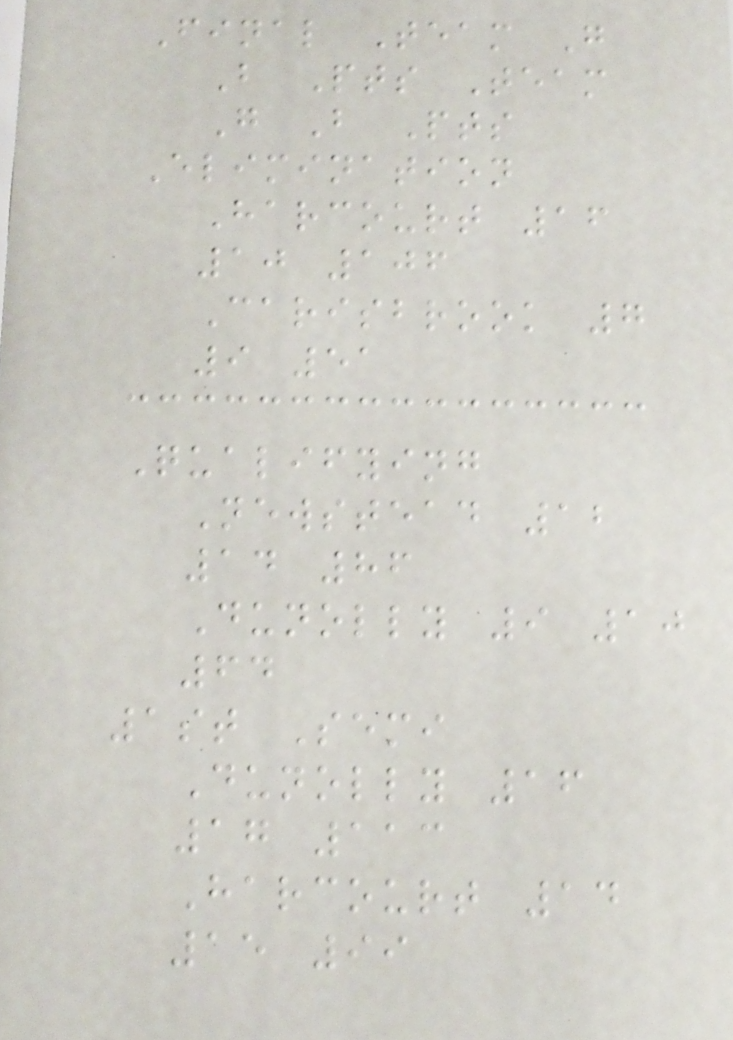Final Team G
B Pts Team
G B Pts
Elimination
Harcourt 16
10 106
Carisbrook 7
9 51
Qualifying
Newstead 12
14 86
Dunolly 9 10
64
1st Semi
Dunolly 16
17 113
Harcourt 14
15 99
